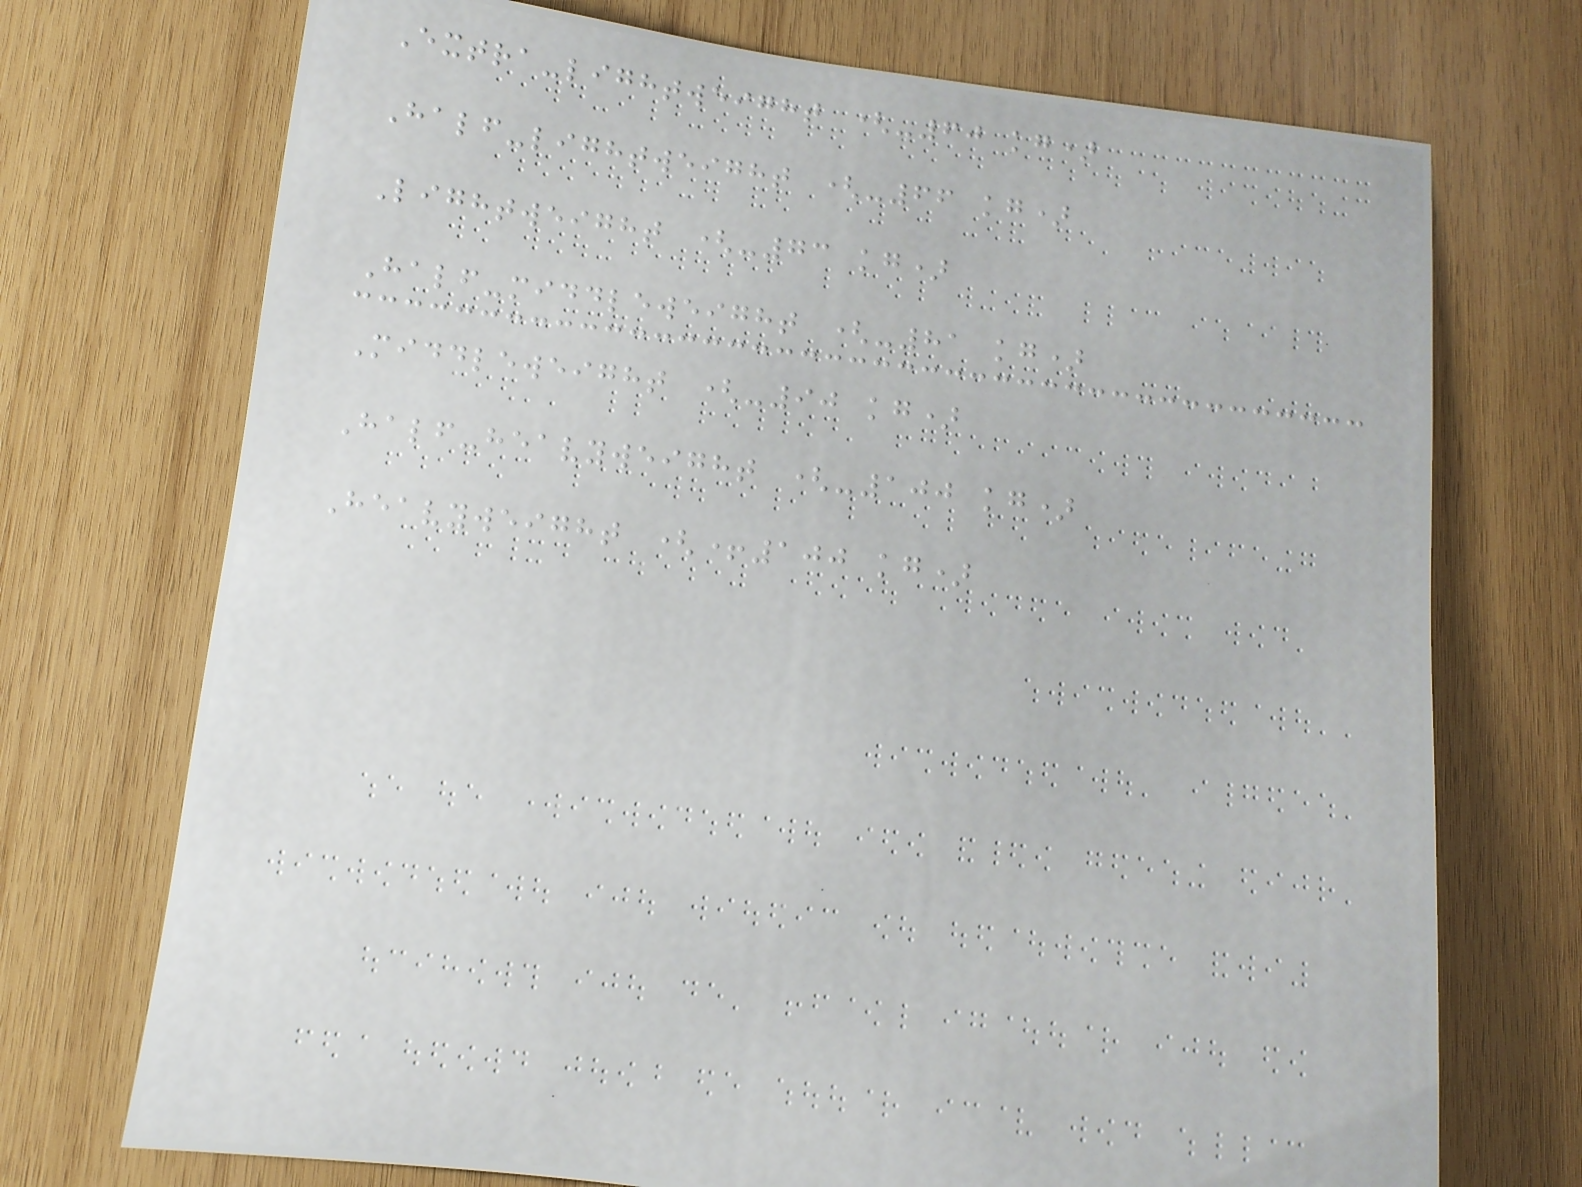Extra-lightweight (-60 kg)
Half-lightweight (-66 kg)
Lightweight (-73 kg)
Half-middleweight (-81 kg)
Middleweight (-90 kg)
Half-heavyweight (-100 kg)
Heavyweight (+100 kg)
